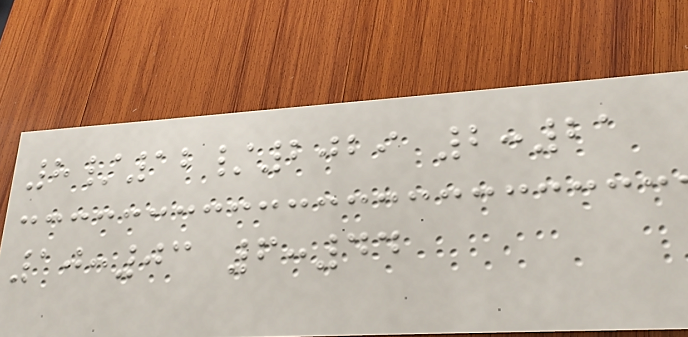8/12/2029 2:21
10:03 6:44
